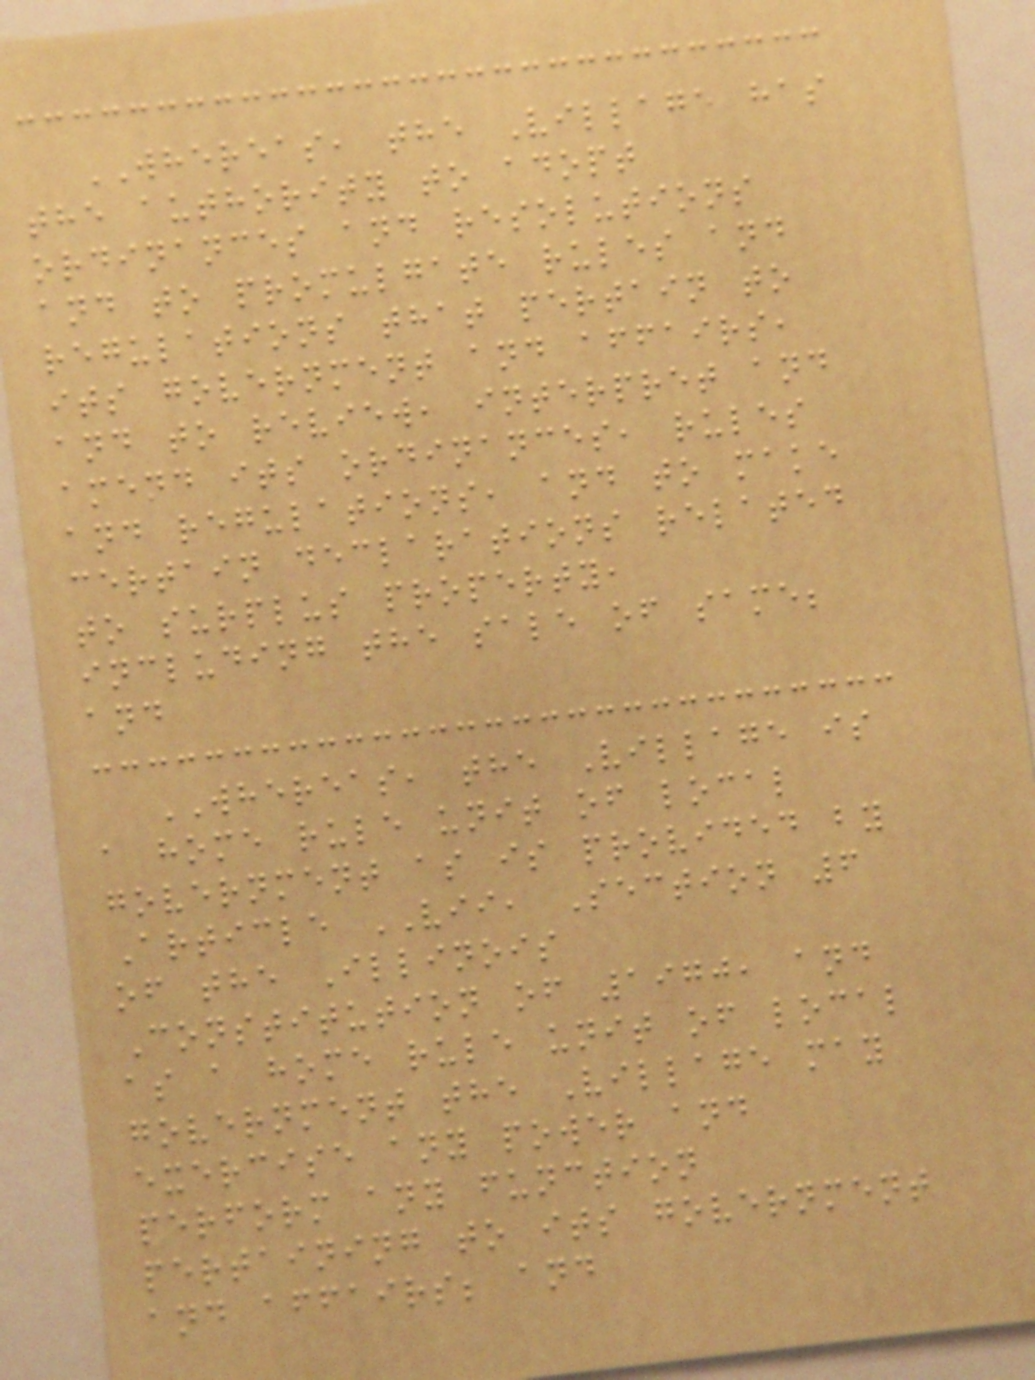WHEREAS, the Village has
the authority to adopt
ordinances and resolutions
and to promulgate rules and
regulations that pertain to
its government and affairs,
and to review, interpret and
amend its ordinances, rules
and regulations, and to make
certain declarations related
to surplus property,
including the sale of same;
and
WHEREAS, the Village is
a home rule unit of local
government as is provided by
Article VII, Section 6
of the Illinois
Constitution of 1970, and
as a home rule unit of local
government the Village may
exercise any power and
perform any function
pertaining to its government
and affairs; and
